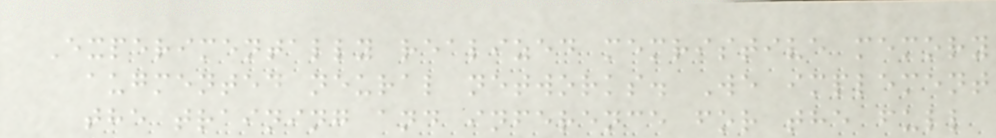Experimentally realized memristive memory
augmented neural networks. We implement
the training and inference for the full
